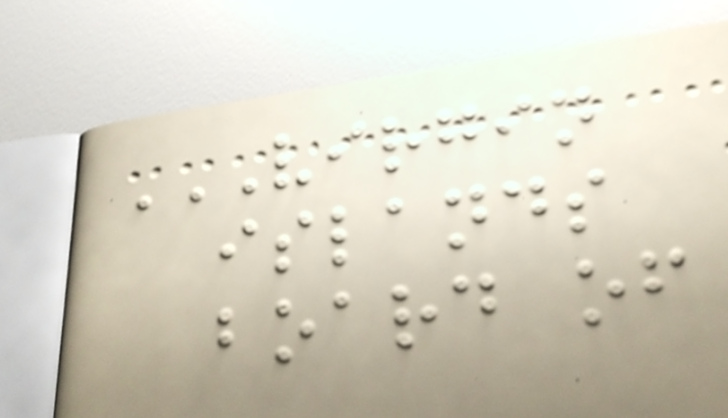VIRGIN
ISLANDS
BOARD OF
